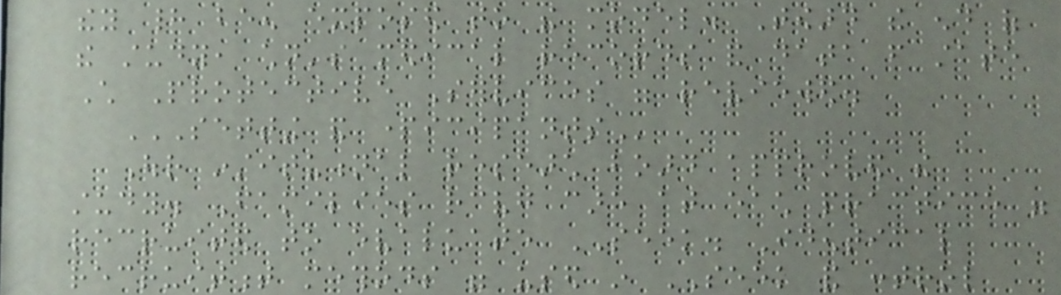they had been exposed to the model. Toward the end of
the study, children's medical records and data from state
Child Protective Services were reviewed.
SETTING AND PARTICIPANTS
Our institutional research board approved the
study. Families receiving care at each practice were
recruited to evaluate SEEK. Identical
recruitment methods were used in SEEK and control
